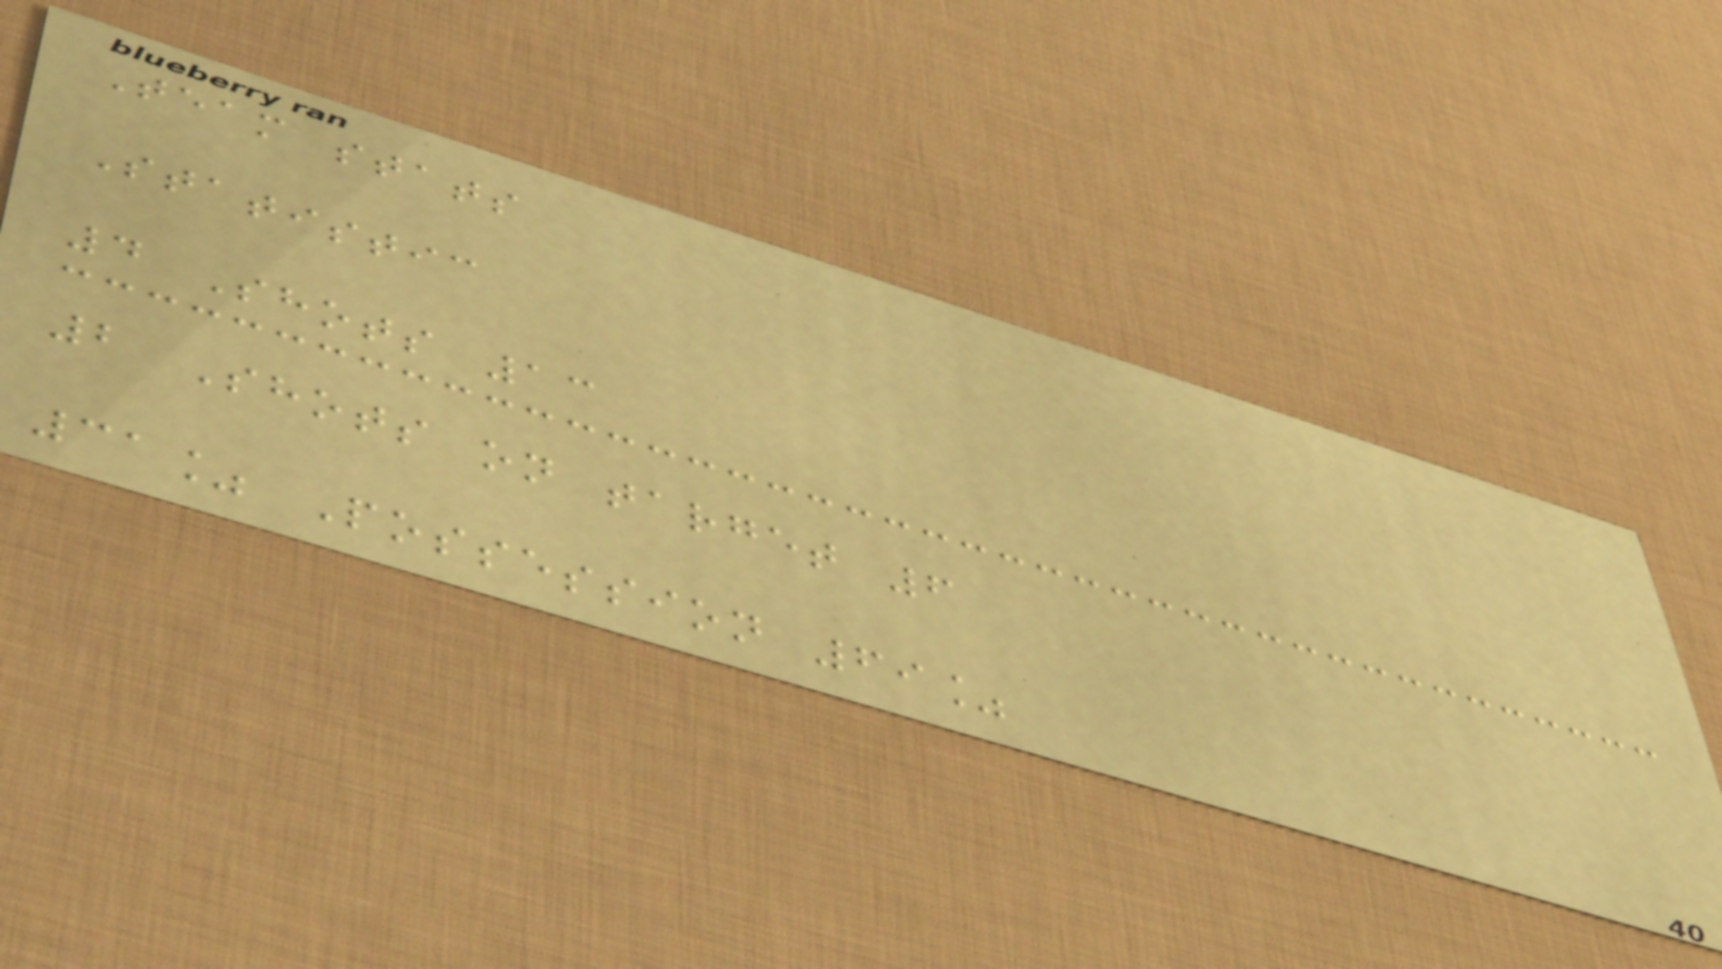Team stats
Statistic
4 Shots 13
2 Shots on target 6
31% Possession 69%
